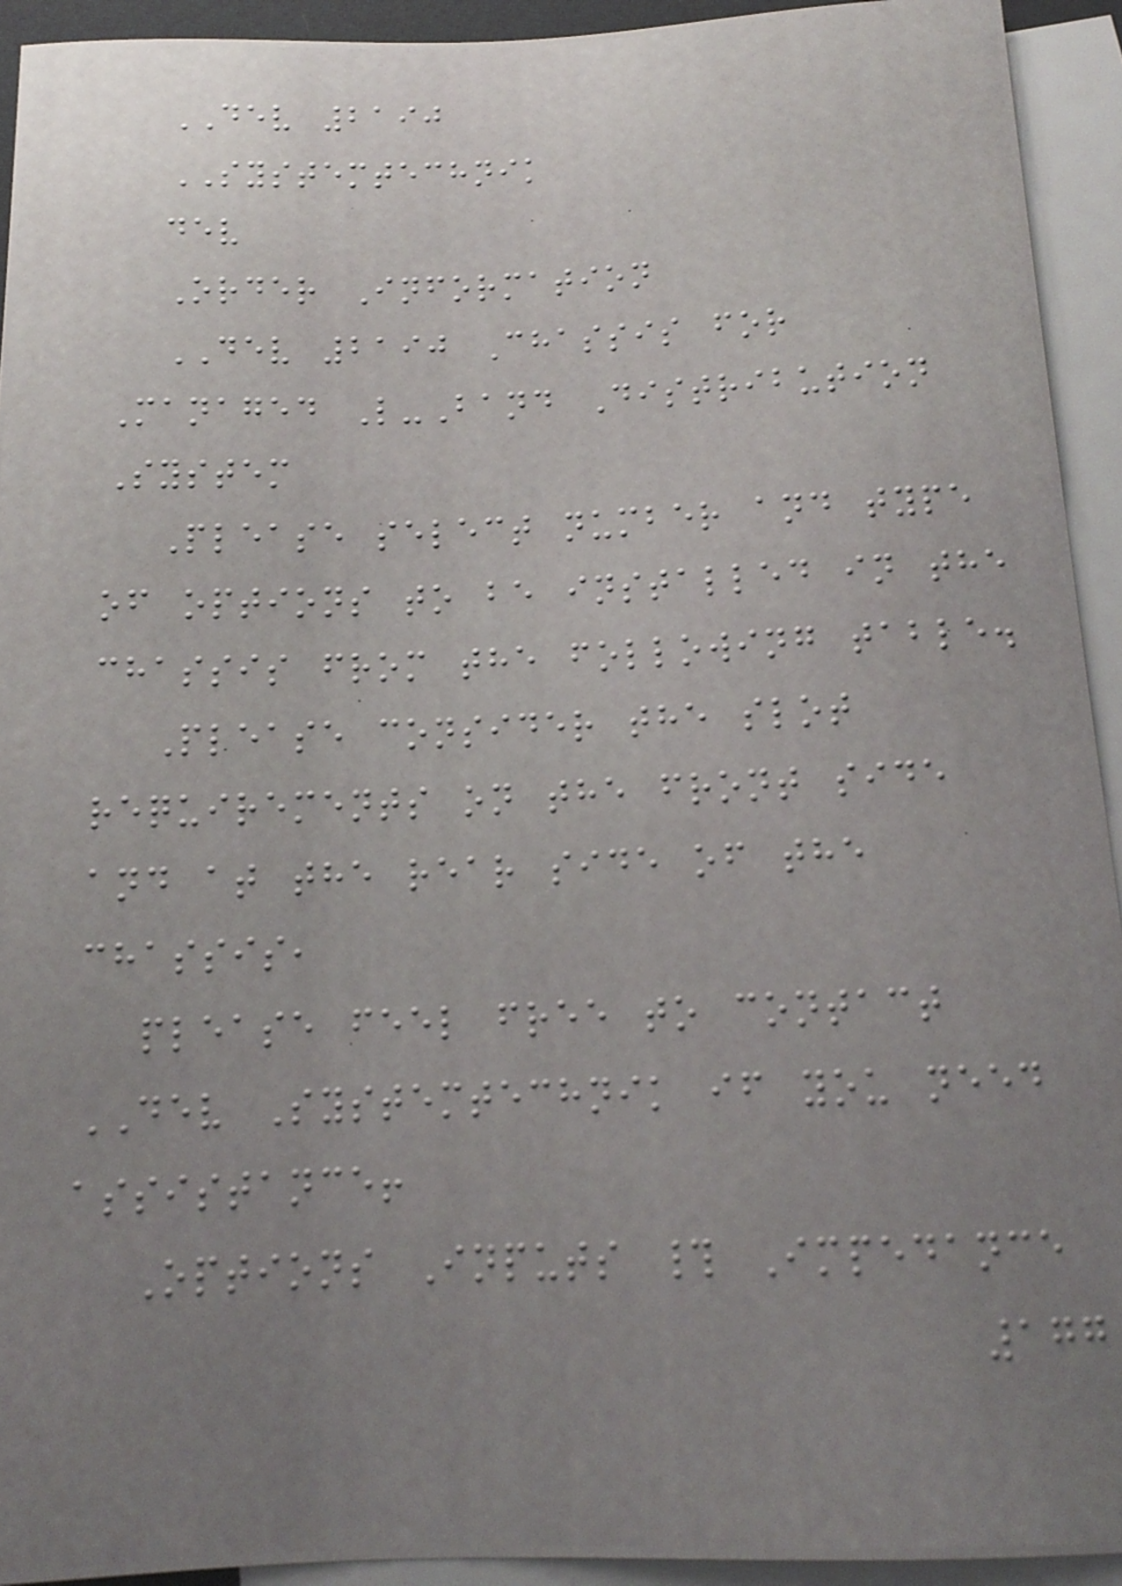DEV 2190
SYSTEMTECHNIK
dev
Order Information
DEV 2190 Chassis for
Managed L-Band Distribution
System
Please select number and type
of options to be installed in the
chassis from the following table.
Please consider the slot
requirements on the front side
and at the rear side of the
chassis,
please feel free to contact
DEV Systemtechnik if you need
assistance!
Options Inputs # Impedance
177
